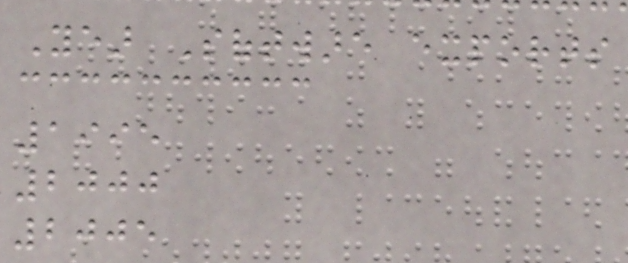Year Software exports
1995
2000
2005
